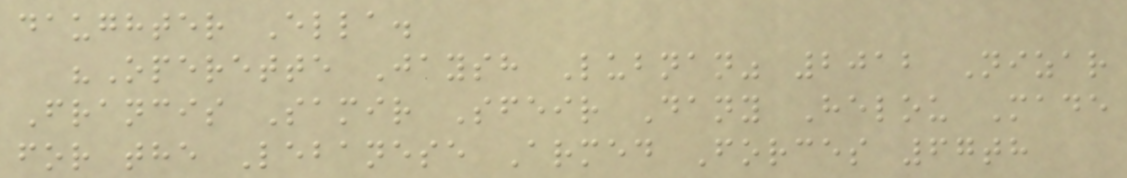daughter Ella.
"Operette Jaysh Lubnan" 2012 Nizar
Francis Samir Sfeir Dany Helou Made
for the Lebanese Armed Forces 67th
